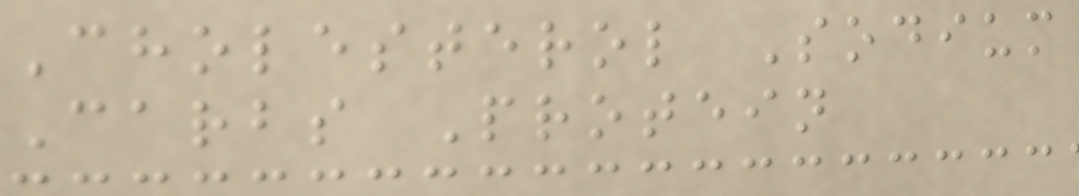Cholesterol Sodium
Carbs Protein
